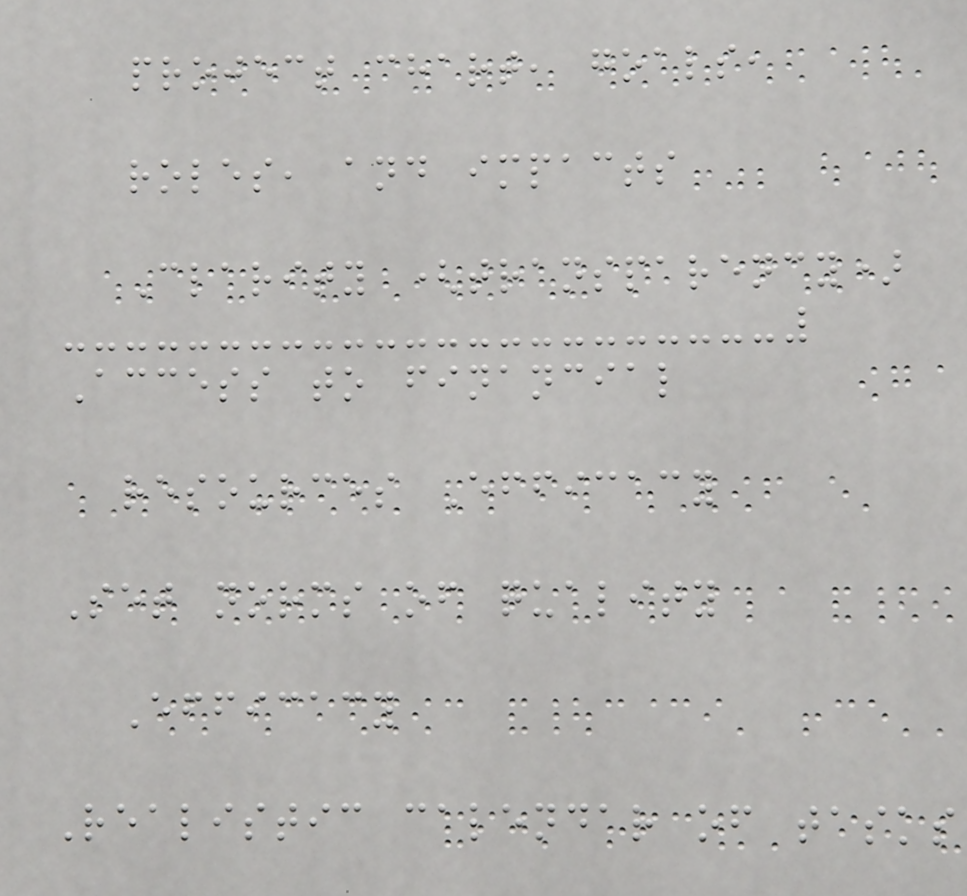project chart, goals,
roles, and impacts
Clarity (transparency)
Access to financial
resources Efficacy
Set norms of quality
Efficacy
Realistic calendar of tasks
